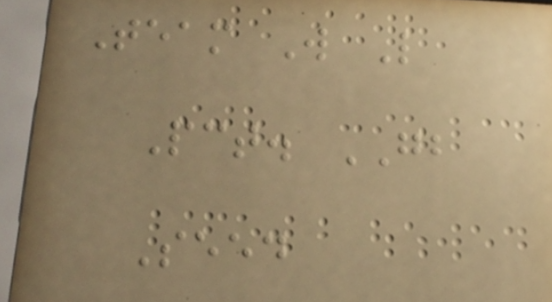Team W L
Pct. GB
Seed
